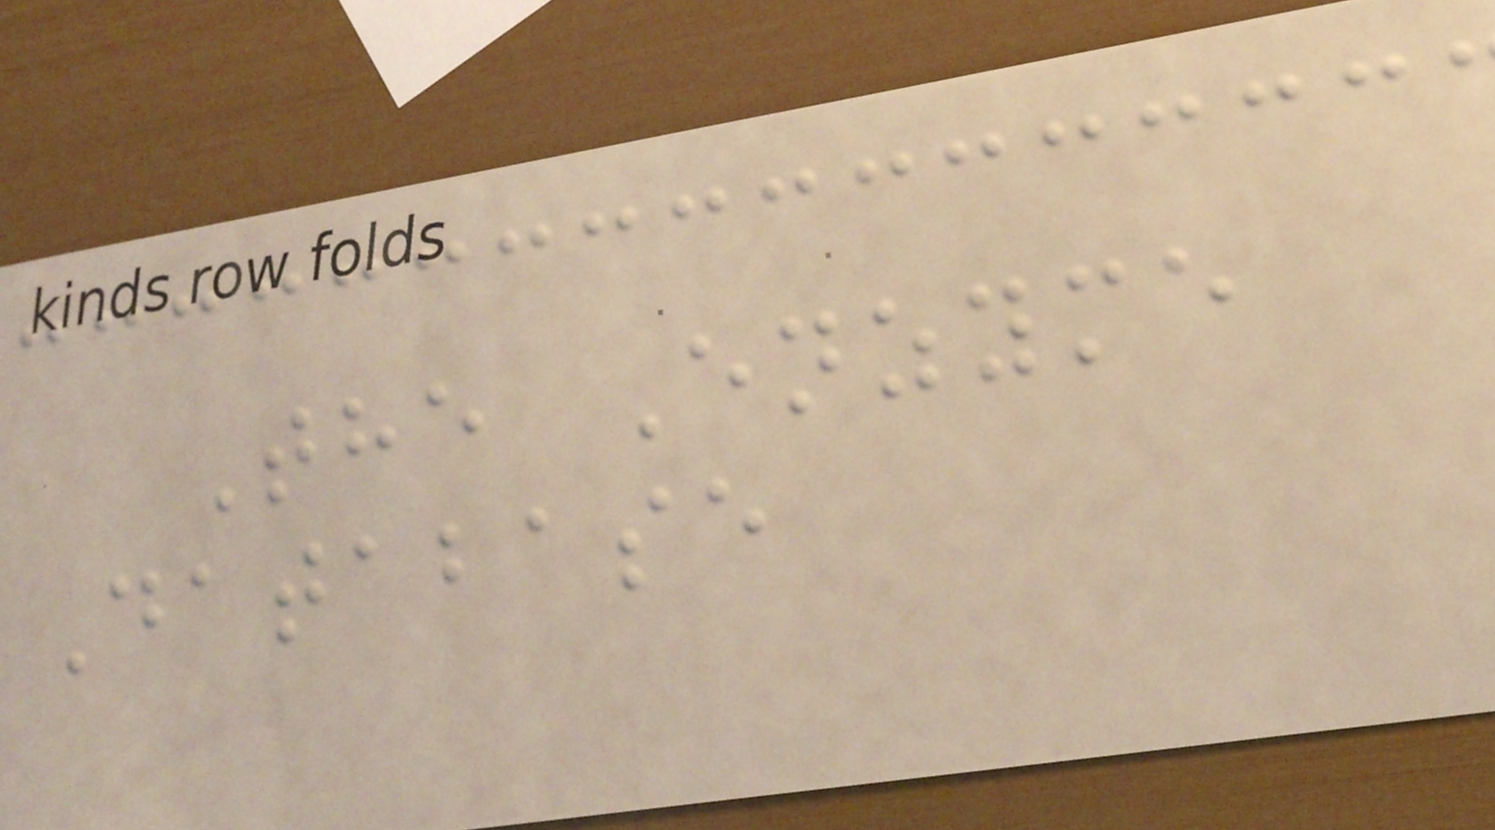The Enzyme
Database
